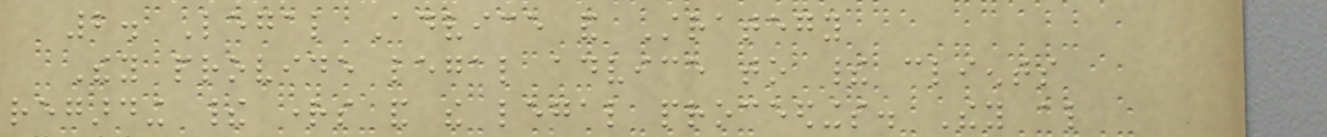2. Legal Advice and Strategy
They provide legal advice to their clients
regarding their rights and the legal proceedings. They also
